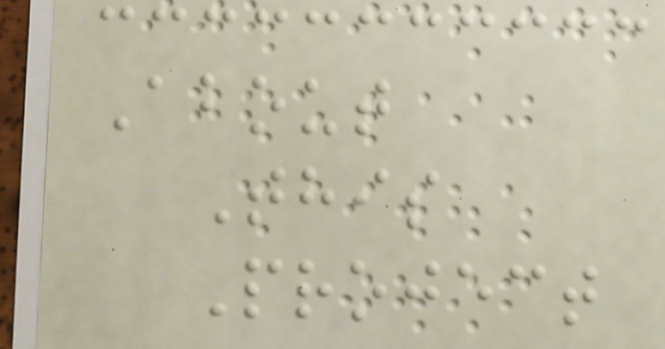About
This
Project
